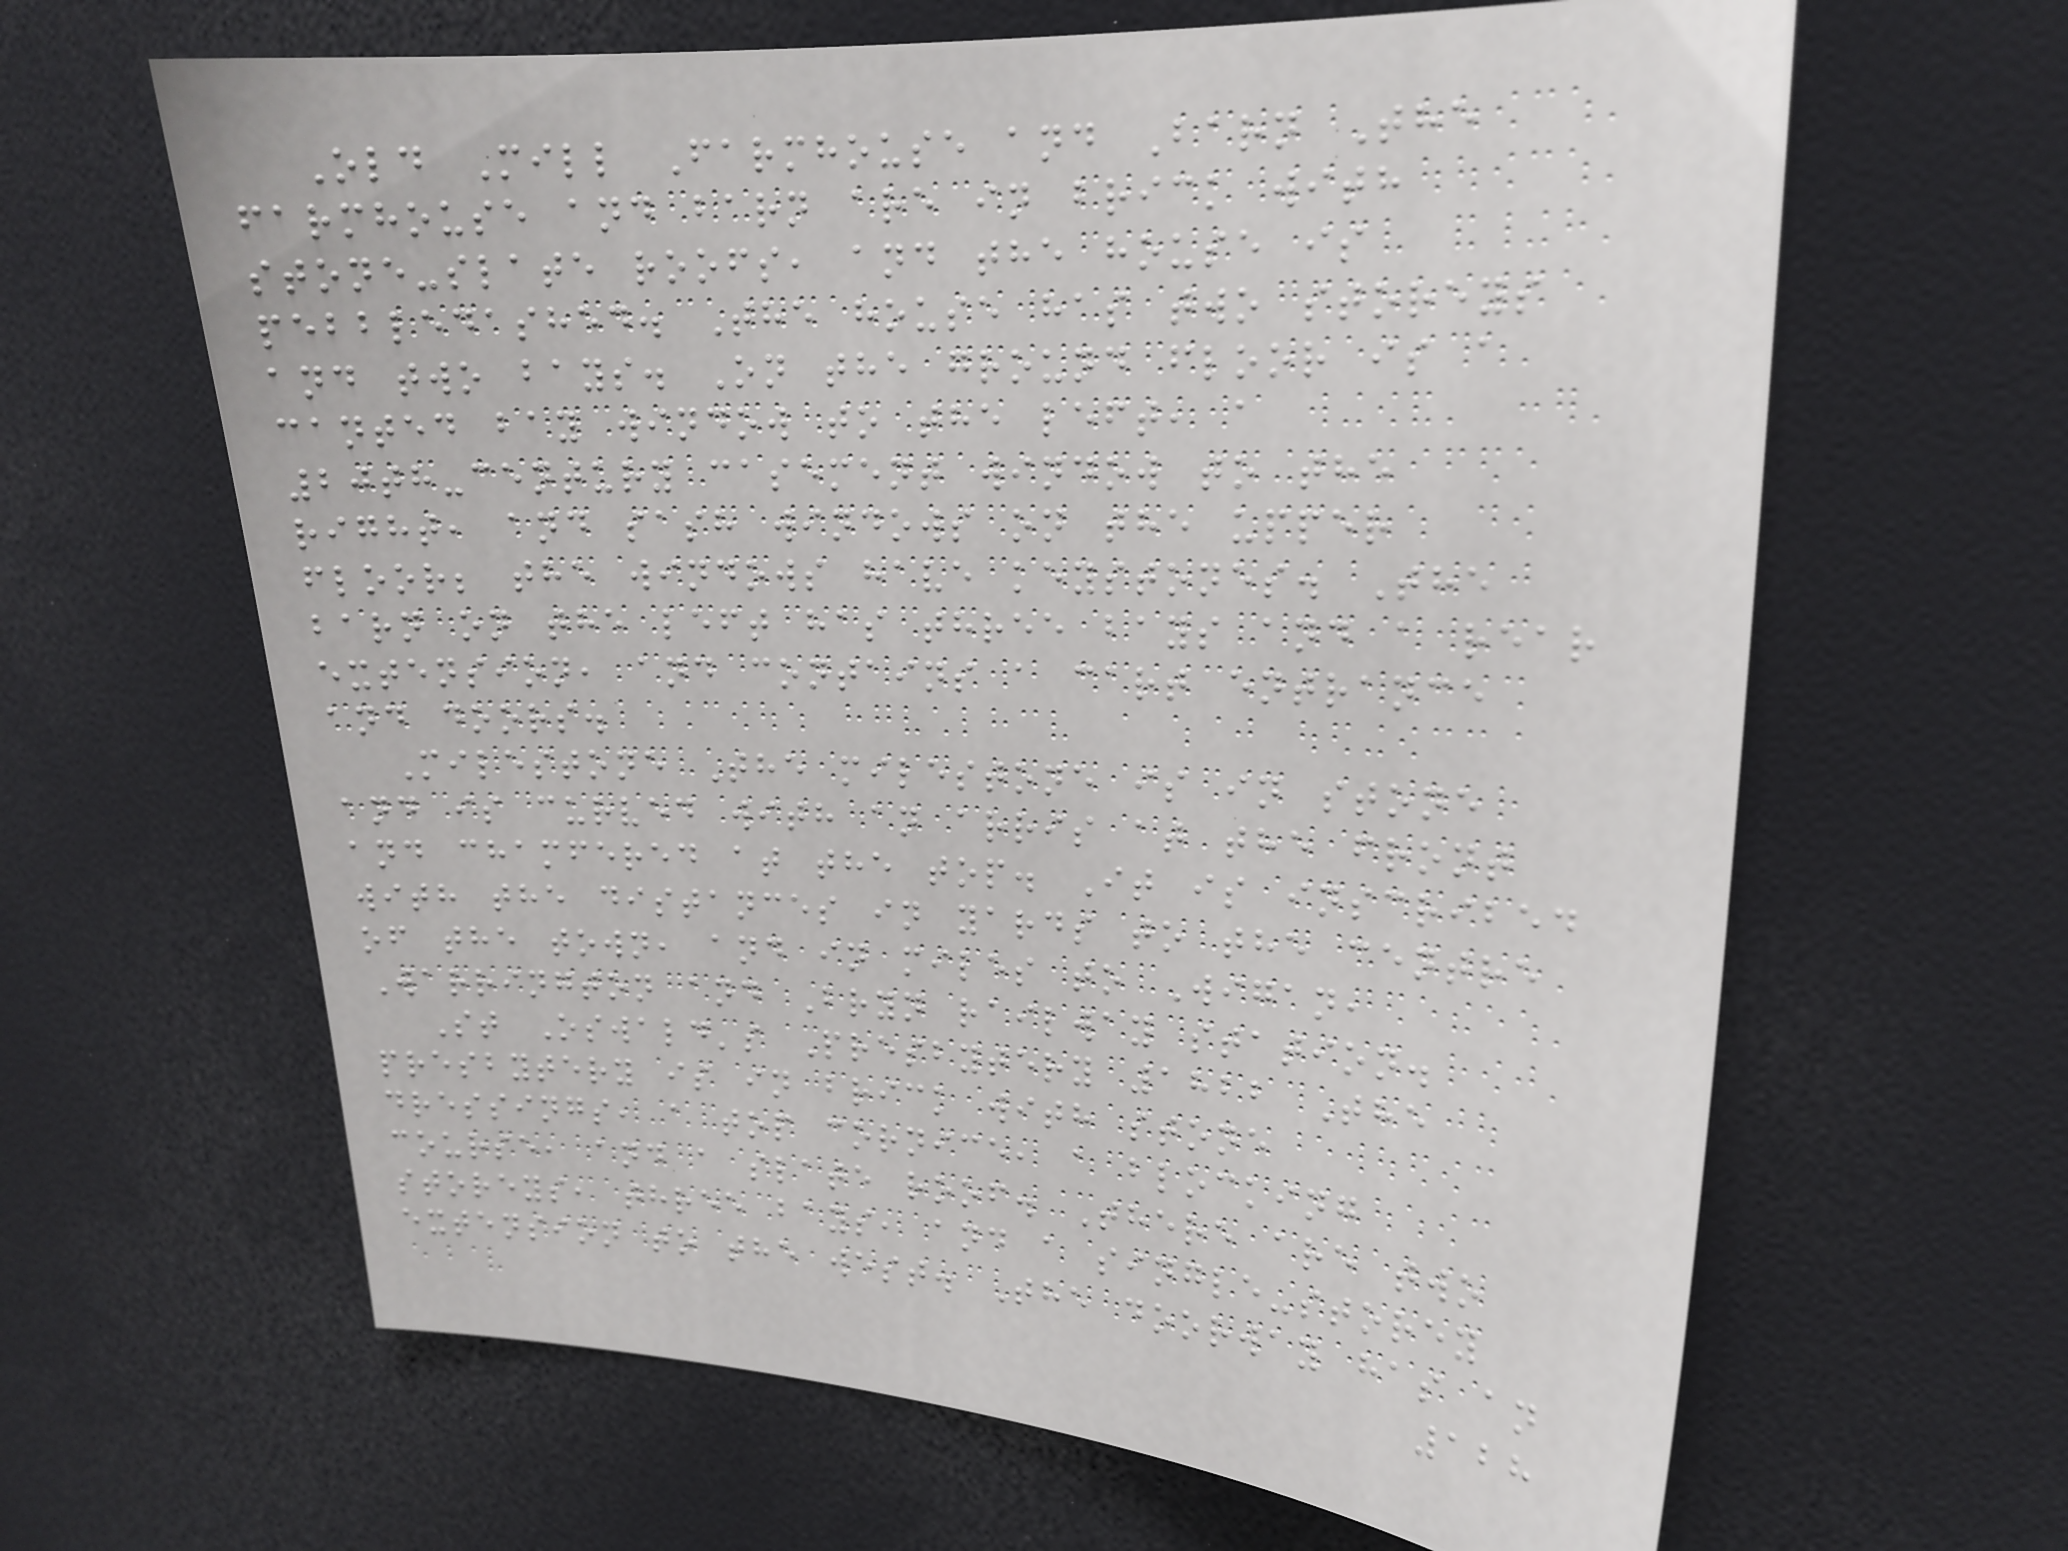Old Mill Farmhouse and Barn The
farmhouse and barn are in brick with
stone-slate roofs, and the house is
pebbledashed. The house has two storeys
and two bays. On the ground floor is a
canted bay window to the left, a
20th-century casement window to the
right, and sash windows on the upper
floor; the windows have keystones. The
barn on the left has three bays and a rear
extension, and contains a cart entrance
and doors.
Milestone The milestone is in stone
and is curved with an arris at the front
and chamfered at the top. It is inscribed
with the distances in yards to the centre
of the town, and in miles to Wigan,
Warrington and Bryn railway station.
St Oswald's Presbytery 1822 The
presbytery is in brick with stone
dressings, a top cornice, a blocking
course, and a slate roof. There are two
storeys, three bays, and a single-storey
extension to the west. The doorway has an
128
